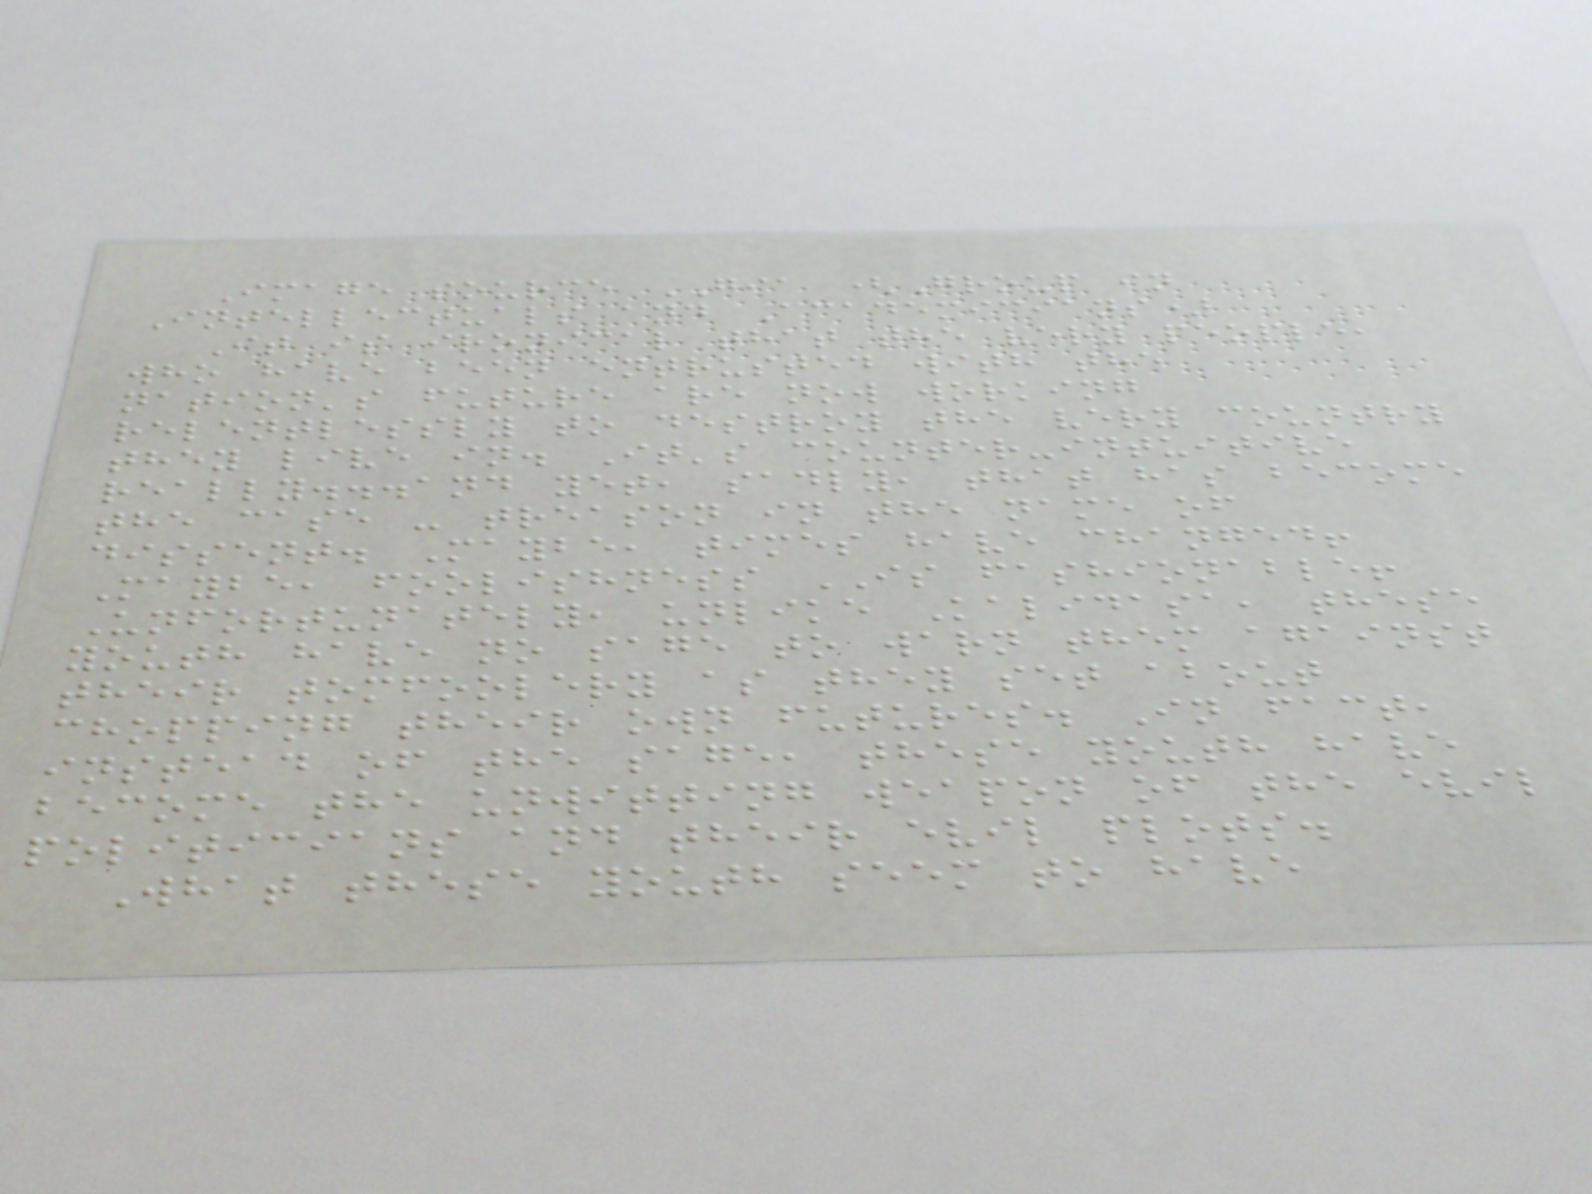Image source GIA (Group in
Intellectuals and Academicians)
It is ironical that the very people,
who have been entrusted with the
nation's future are now working
relentlessly to destroy the very country
they live in. It's counter-intuitive
really...and yet, sadly, that has become
the case - treason in the name of
dissent. Maybe, times have changed!
Maybe, foolishness IS fashionable!
Unfortunately, unlike Kalidasa, these
youth have no sage to warn them against
their tomfoolery as they set about
chopping their own futures. In fact,
instead of the sage, these youth have
become the unwitting weapon of the evil
politicians and their evil plots.
What these youth seem to have
